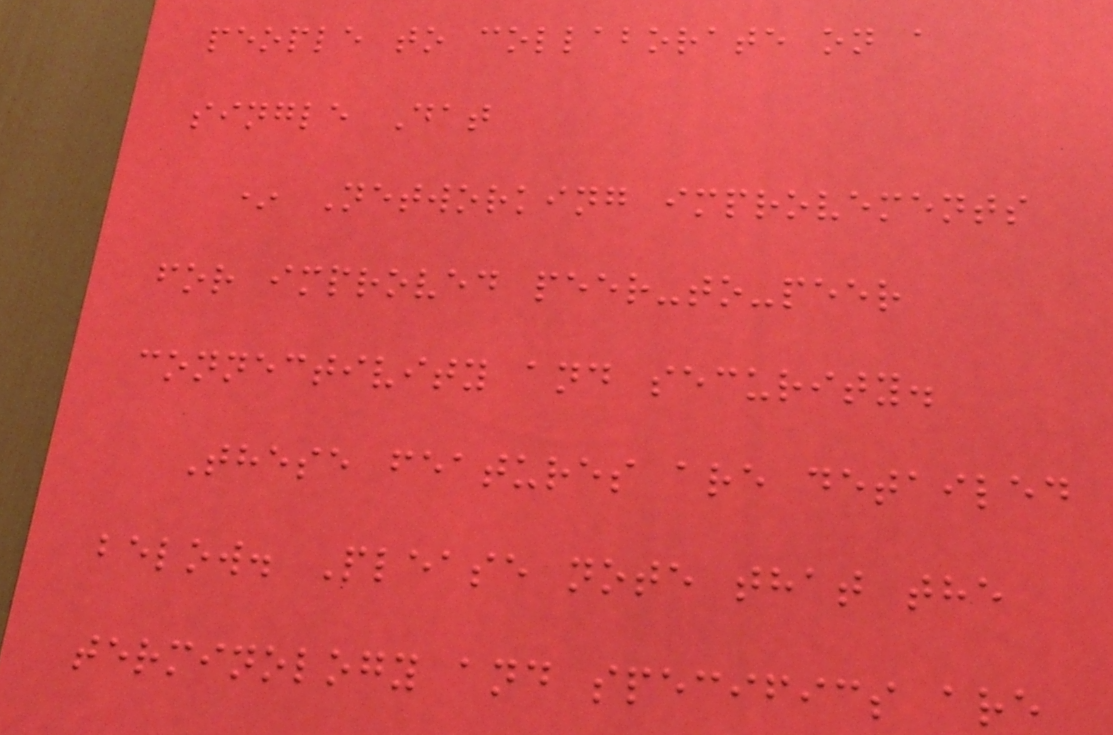people to collaborate on a
single Dat
* Networking improvements
for improved peer-to-peer
connectivity and security.
These features are detailed
below. Please note that the
terminology and specifics are
